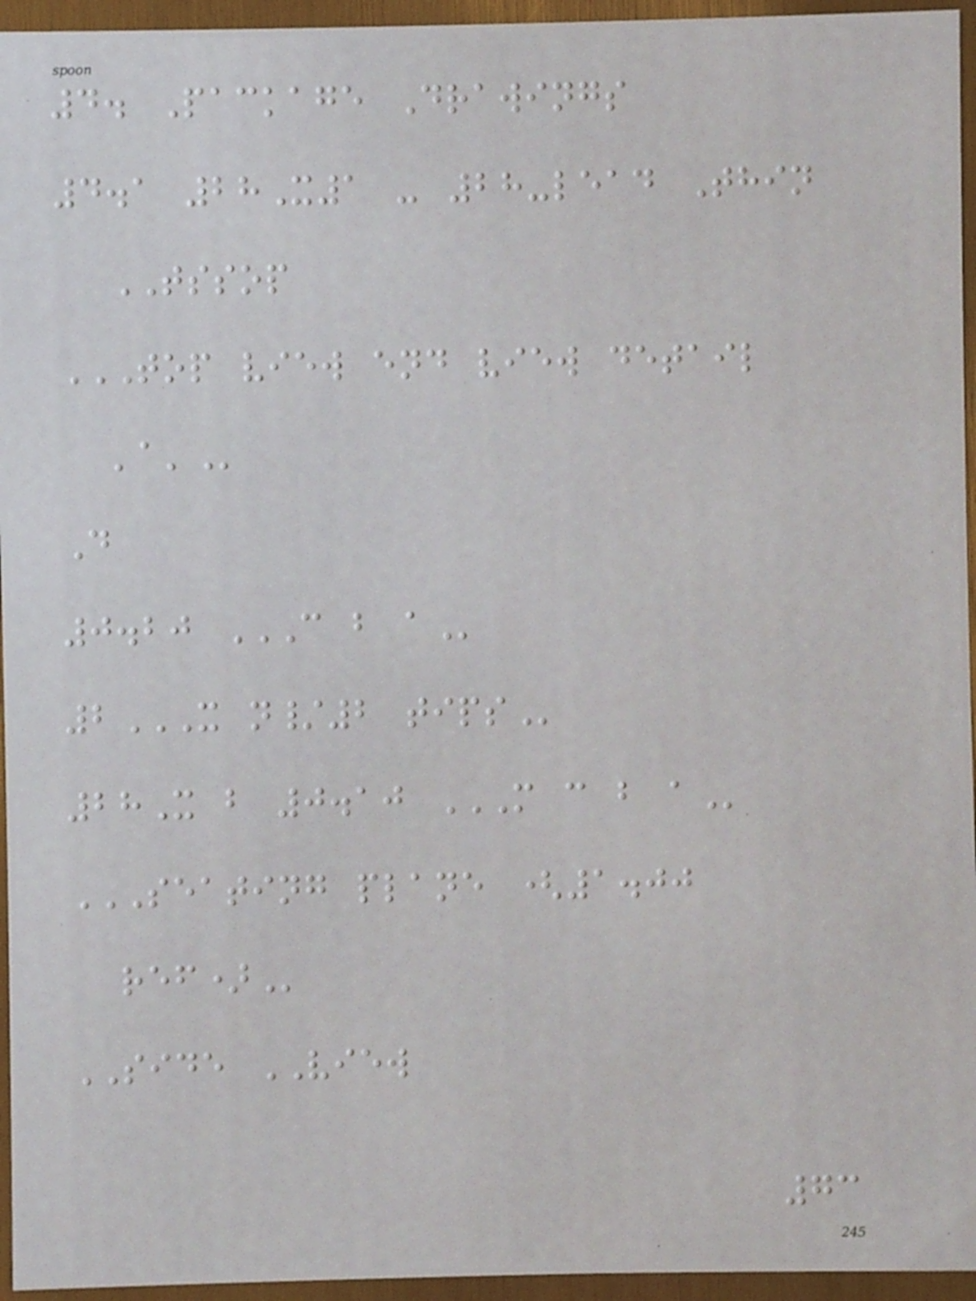4. Package Drawings
4.1 28X1 - 28-lead Thin
TSSOP
TOP VIEW END VIEW DETAIL
'A'
D
0.20 C B A
2X N/2 TIPS
28X b 0.10 M C B A
SEATING PLANE (1.00
REF)
SIDE VIEW
73
